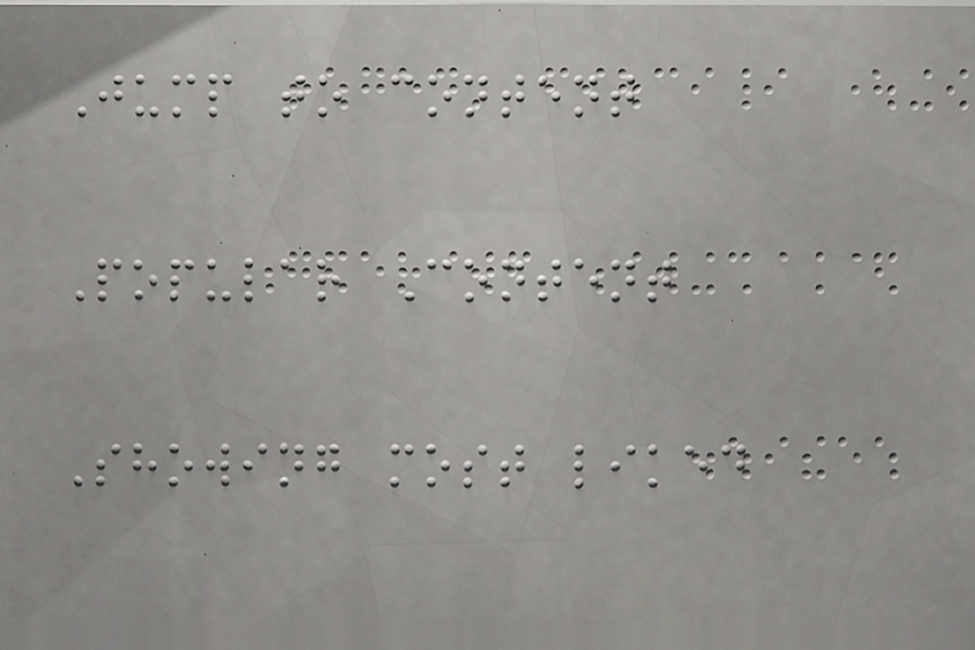Jump to content
Popular Content
Showing most liked
